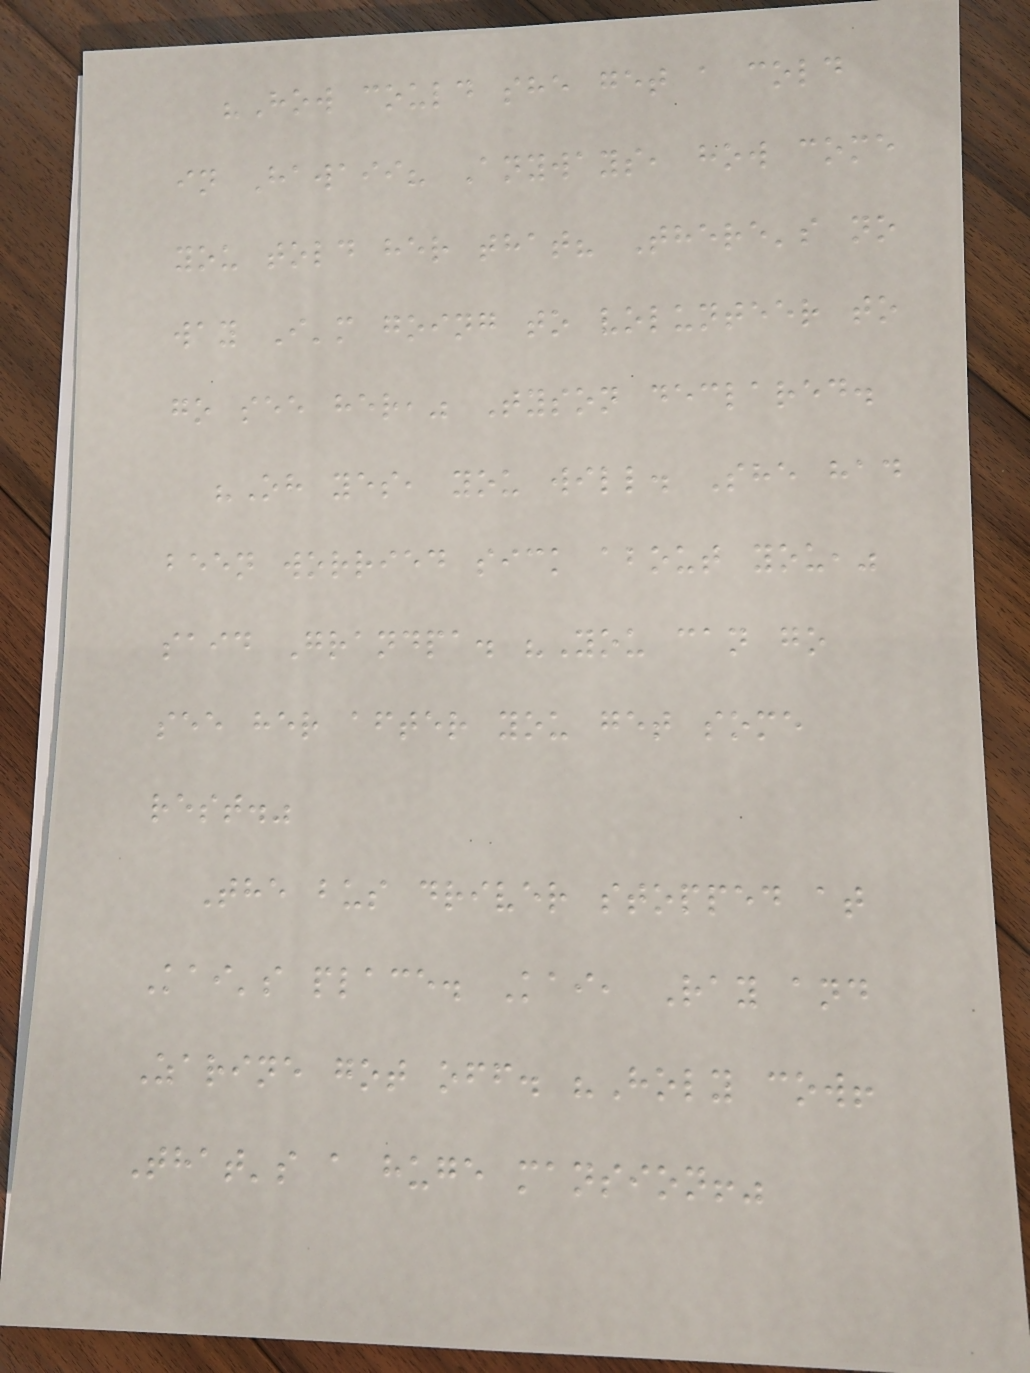"How could she get a cold
in Hawaii? Anyways, how come
you told her that? There's no
way I'm going to volunteer to
go see her," Tyson declared.
"Oh yes, you will. She had
been worried sick about you,"
said Grandpa. "You can go
see her after you get some
rest."
The bus driver stopped at
Kai's place. Kai, Ray and
Zarine got off. "Holy cow!
That's a huge mansion!"
